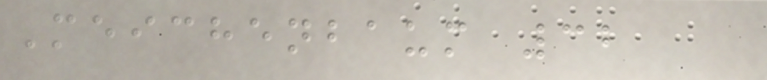Meichenbaum 32
